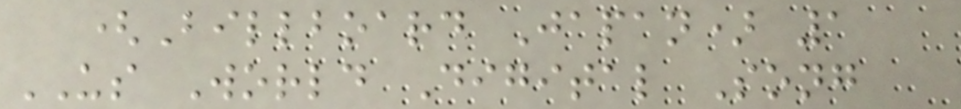(Billboard Japan) 1
US World Digital Song
